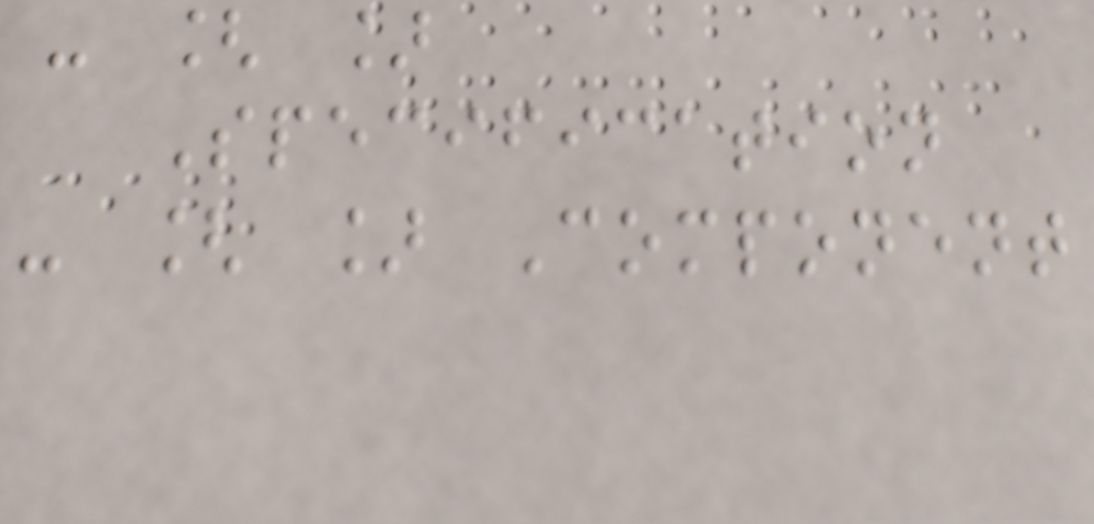- [ ]
Specification
- [ ] Component
